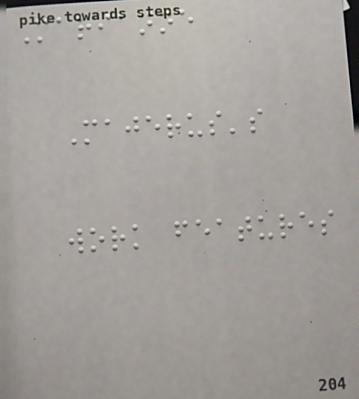Marianne
Majerus's
work features
